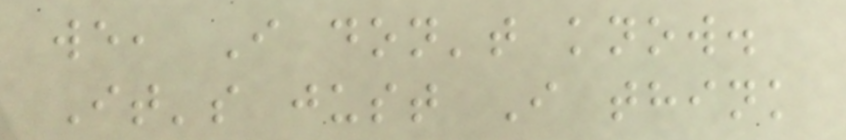we, I don't know.
It's just I think
